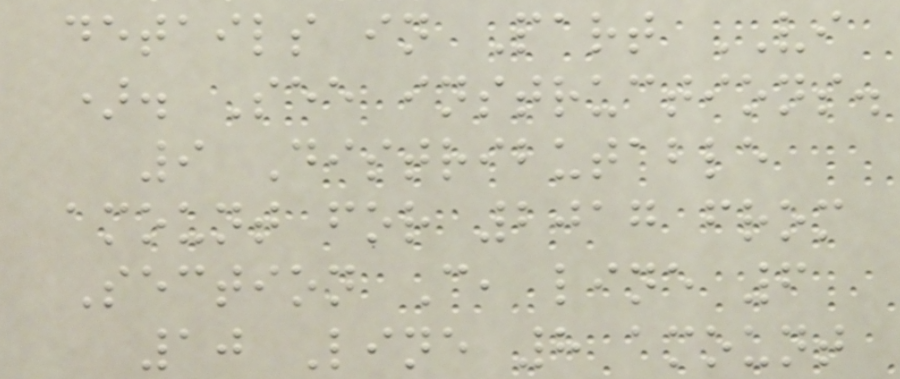details in Part VI
). See instructions.
9 Distributable
amount for 2017 from
Section C, line 6
10 Line 8 amount
